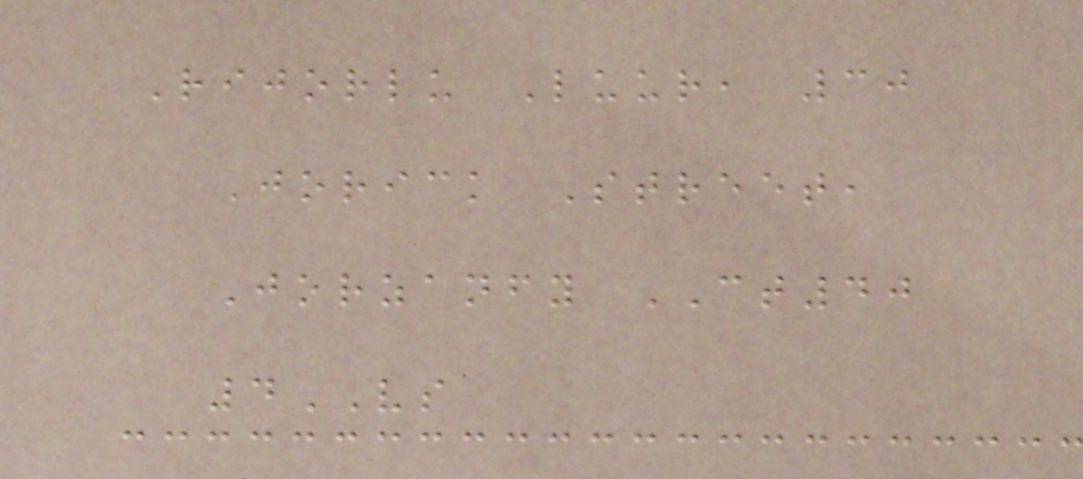Rijorlu Luur, 30
Jorick Street,
Jorzanfy CT40
4VS
